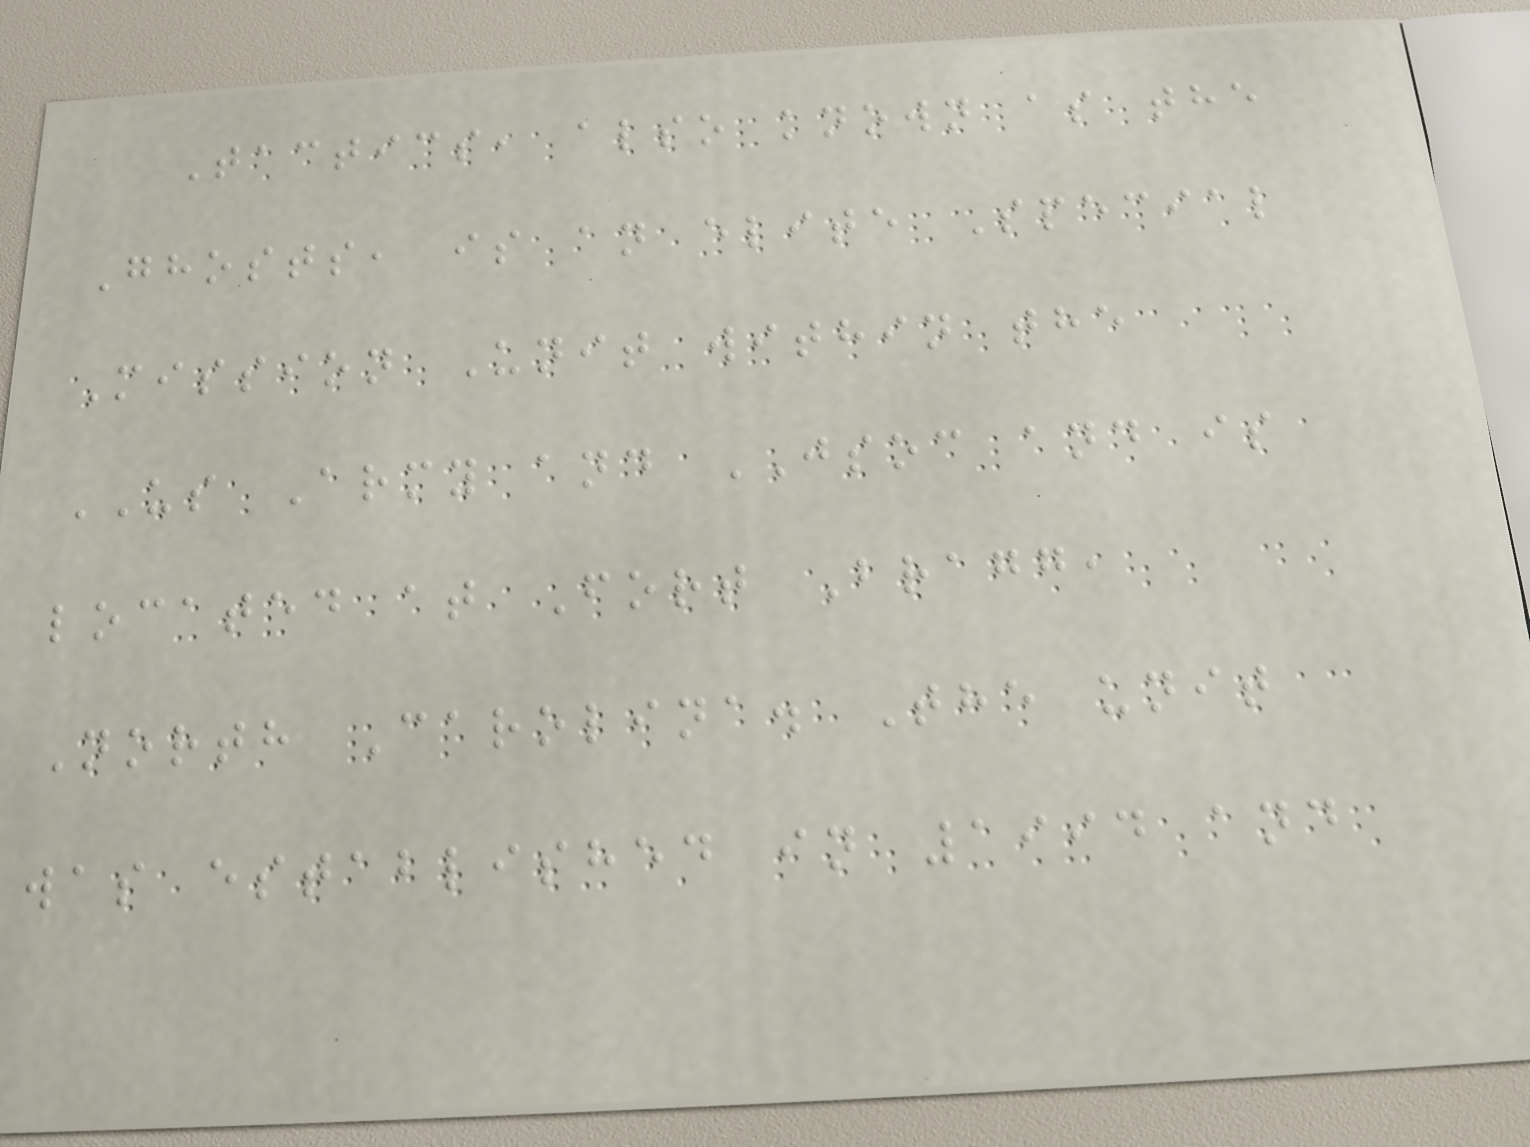Tactics, also known as the
Ghosts, is an elite Special
Mission Unit within the
US Army and JSOC and is
located at Fort Bragg,
North Carolina. The unit
was established in 1994 and
